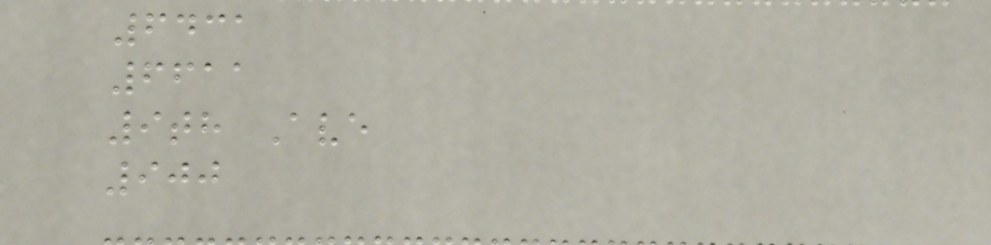6431
6611
9th Ave
900
